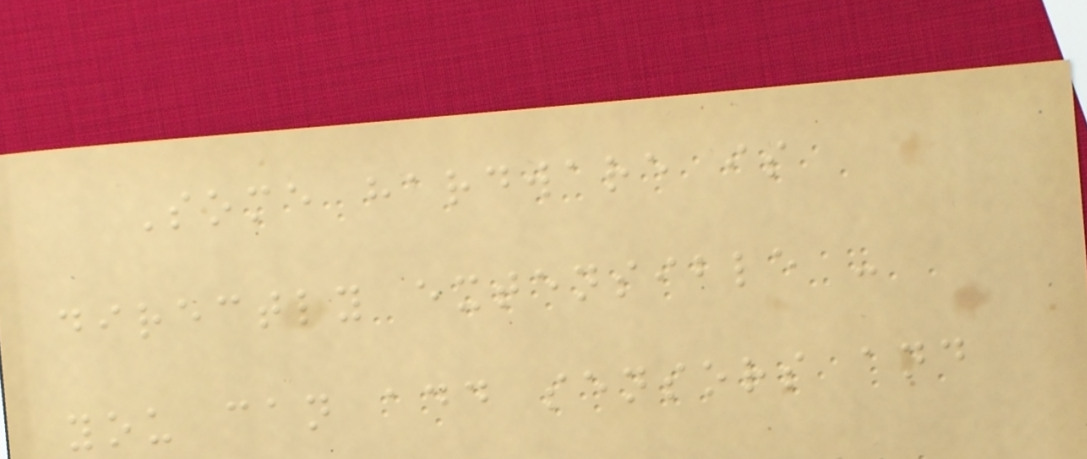Some hardware is
directly extensible -
you can add sensors and
